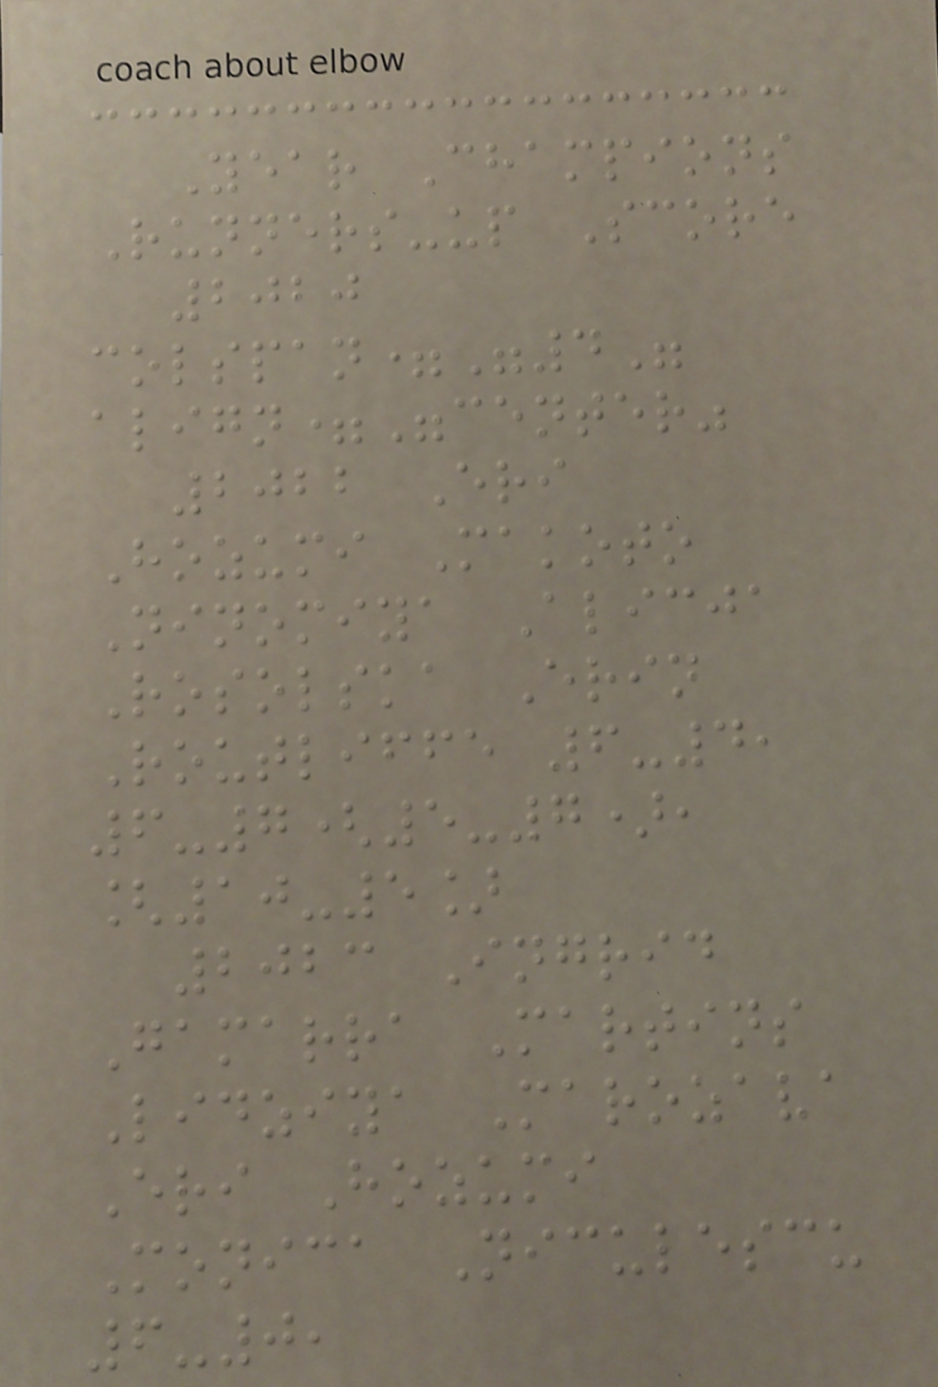Year Champions
Runners-up Score
2020
colspan="4"
align="center"
2022 Eri
Hozumi Makoto
Ninomiya Alicja
Rosolska Erin
Routliffe 6-4,
6-7(5-7),
[10-5]
2023 Ingrid
Gamarra Martins
Lidziya Marozava
Eri Hozumi
Monica Niculescu
6-0,
